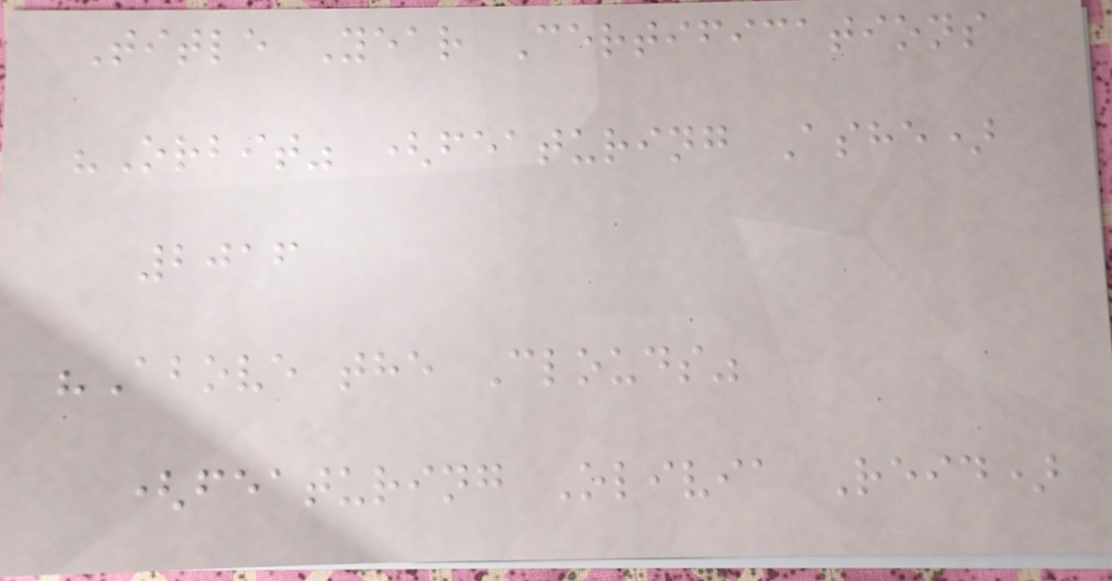Title Year Certifications
"Orbit" (featuring Ashe)
2016
"Above the Clouds"
(featuring Olivia Reid)
